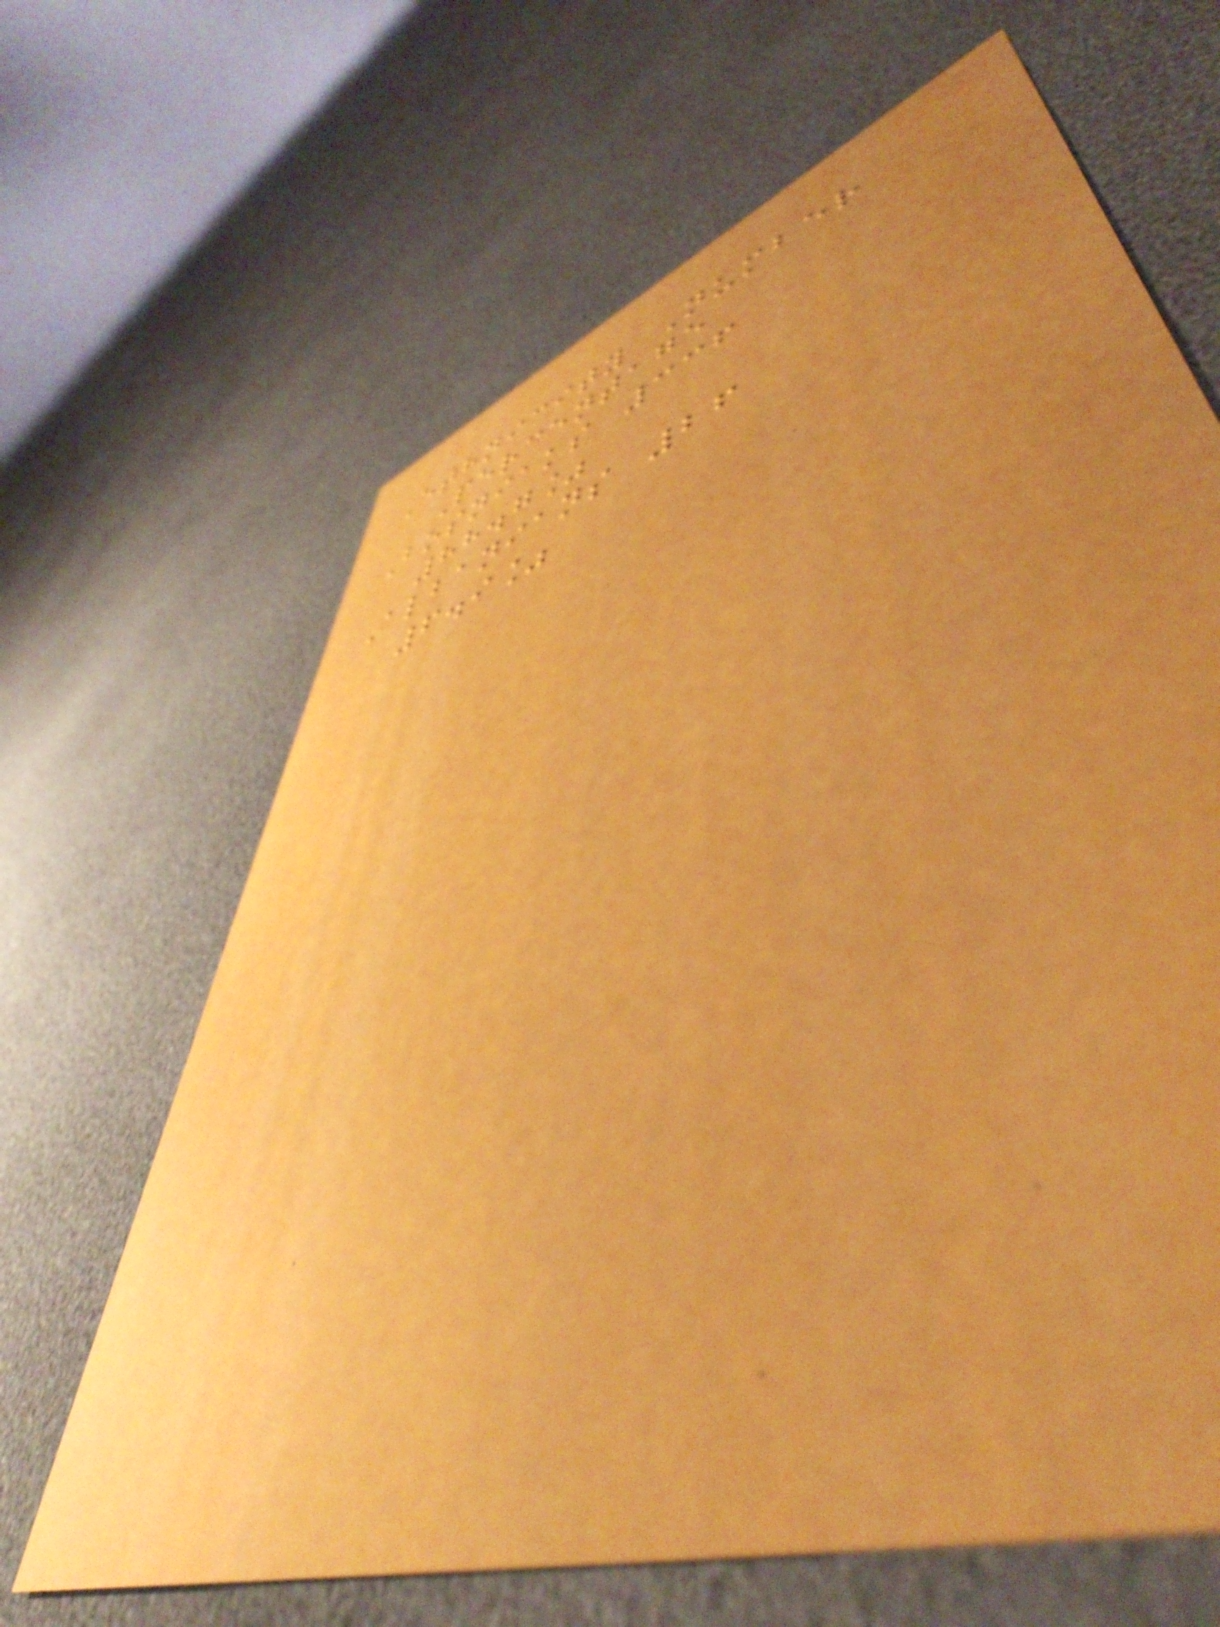Ethnicity Number
Percentage
Bosniaks 336
88.7%
Albanians 26
6.9%
